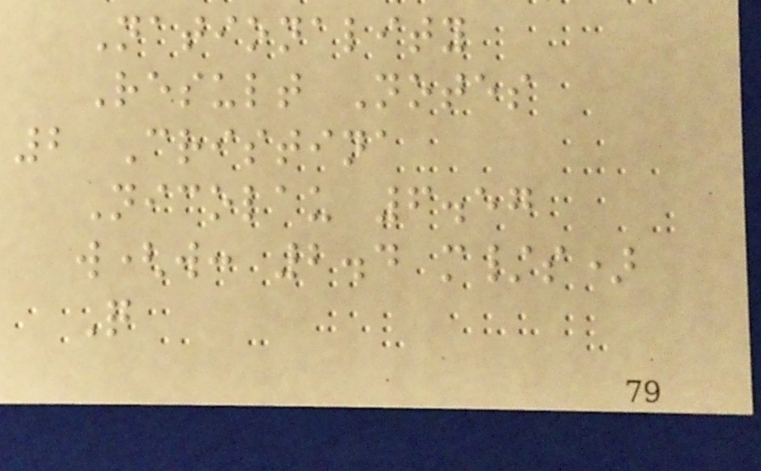Nationality
Result Notes
2 Cristina
Nicolau 6.57
w(w: 2.4 m/s)
Q
